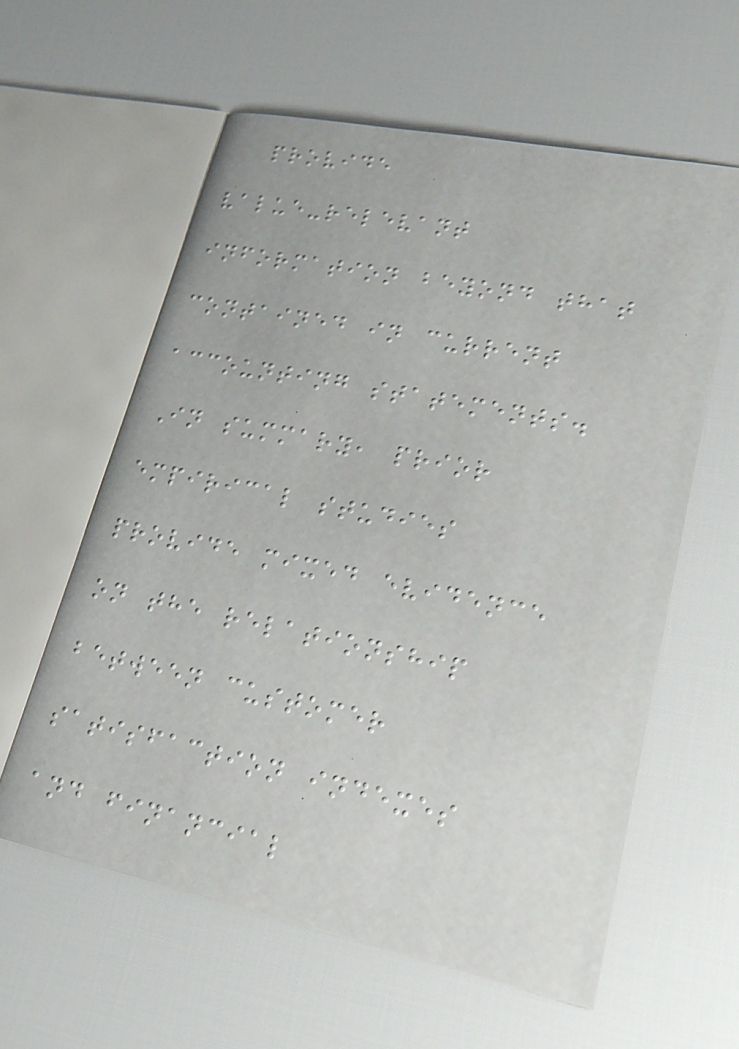provide
value-relevant
information beyond that
contained in current
accounting statements.
In summary, prior
empirical studies
provide mixed evidence
on the relationship
between customer
satisfaction indexes
and financial
